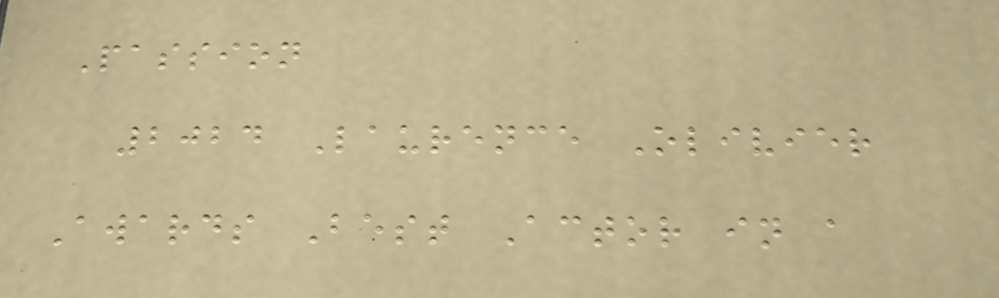Passion
2024 Laurence Olivier
Awards Best Actor in a
